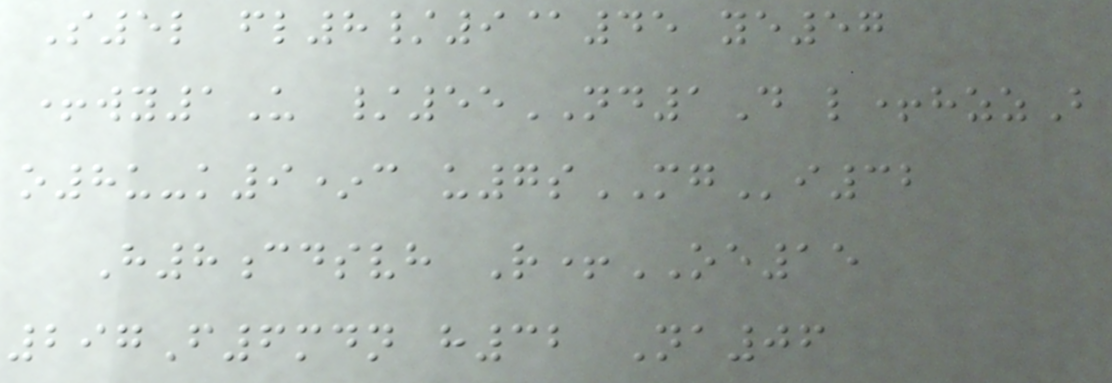S5l fl8/9@45 ye57
+wy1U /55ND1D l+hzzB
o8u-k9*c u7sMGi32
H8cdsvh R+OE15
297F6mdn h32 Na06
